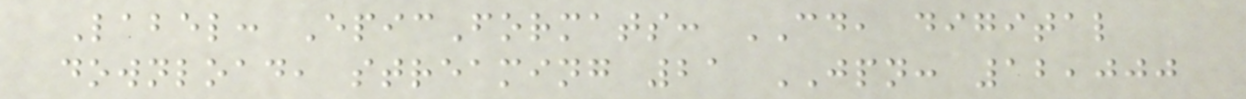Label: EpicFormats: CD, digital
download, streaming 21 JPN: 12,000
